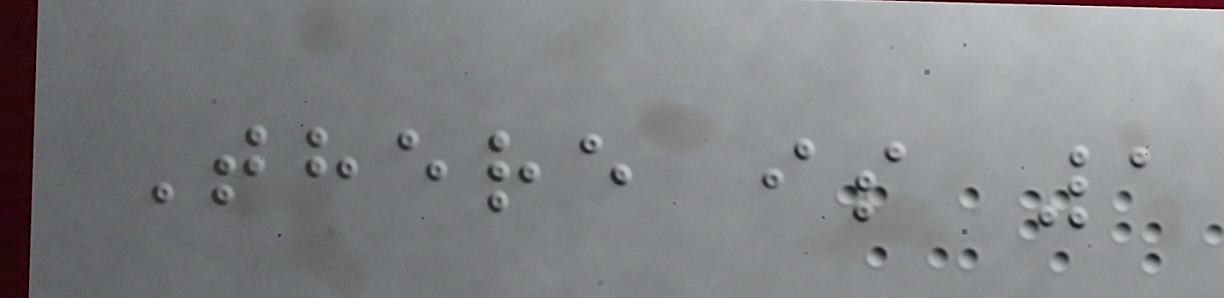There is 1
